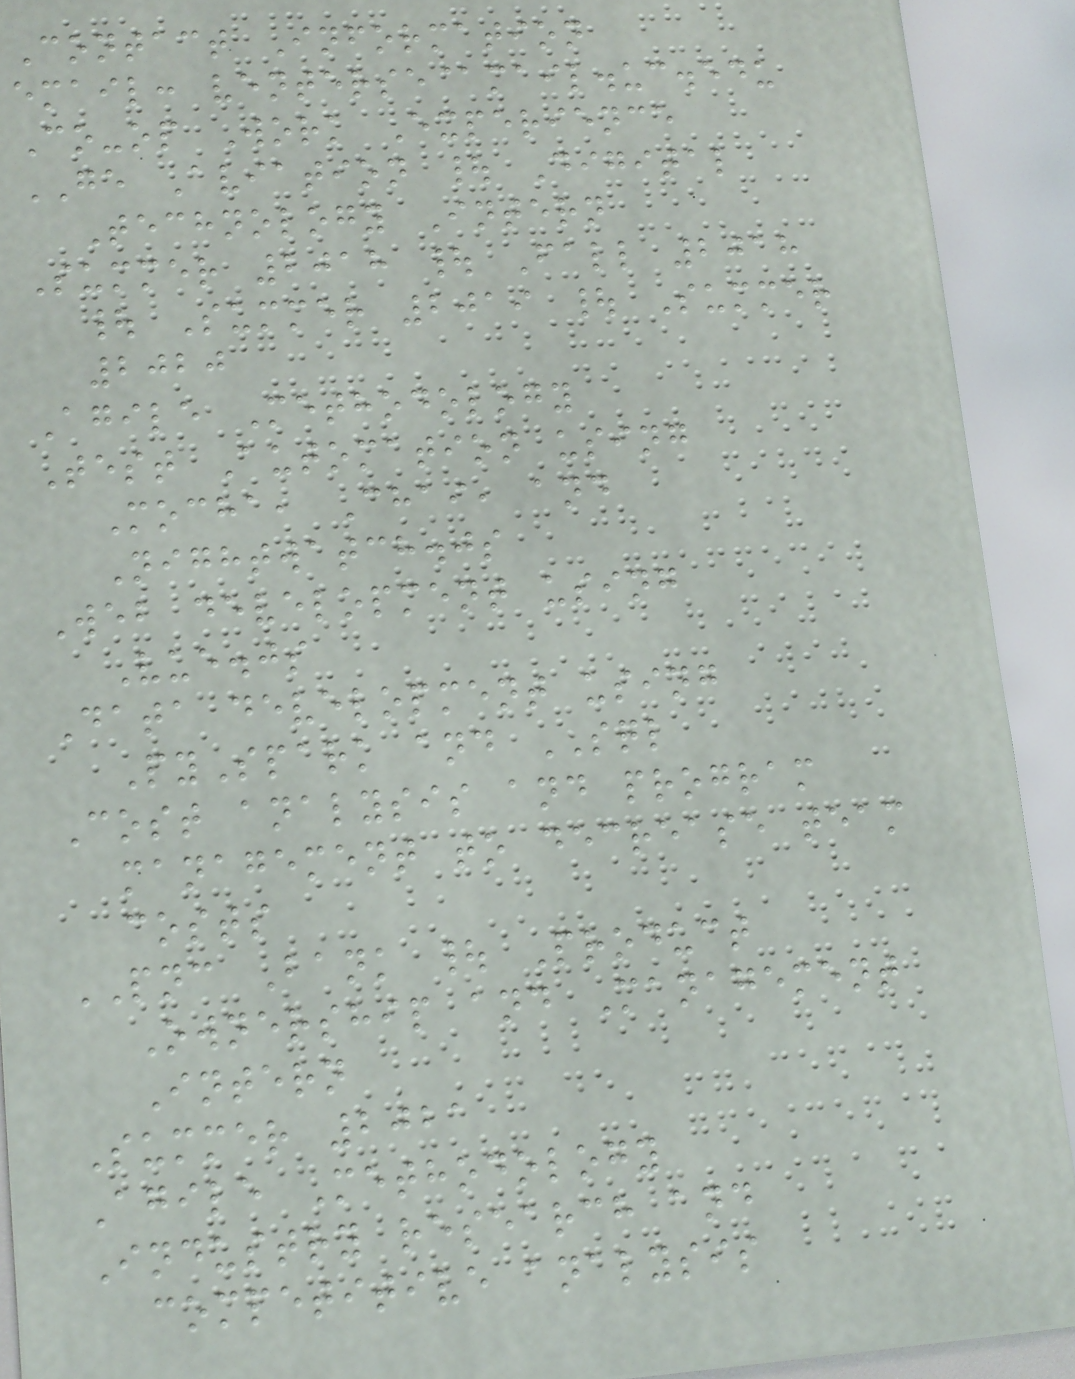Contact Information
email: venterse@mail.uc.edu
Co-op Work Experience
GE Aviation | Digital
Technology Intern
Summer 2018 | Fall 2018
| Summer 2019 | Summer
2020
Agile Methodology
Test Automation using
Mocha, Chai, and
Nightwatch.js
Web development using
Vue.js
Data development using
PySpark and SQL
Cost analysis and program
management to decrease team
costs
PNC Bank | Product
Ownership and Management
Intern
Summer 2021
Agile Methodology
Industry research and
competitive analysis
